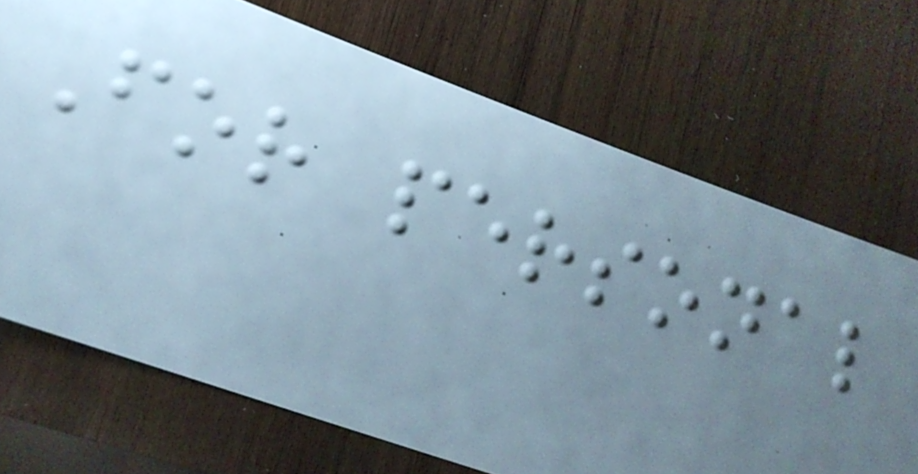For personal
